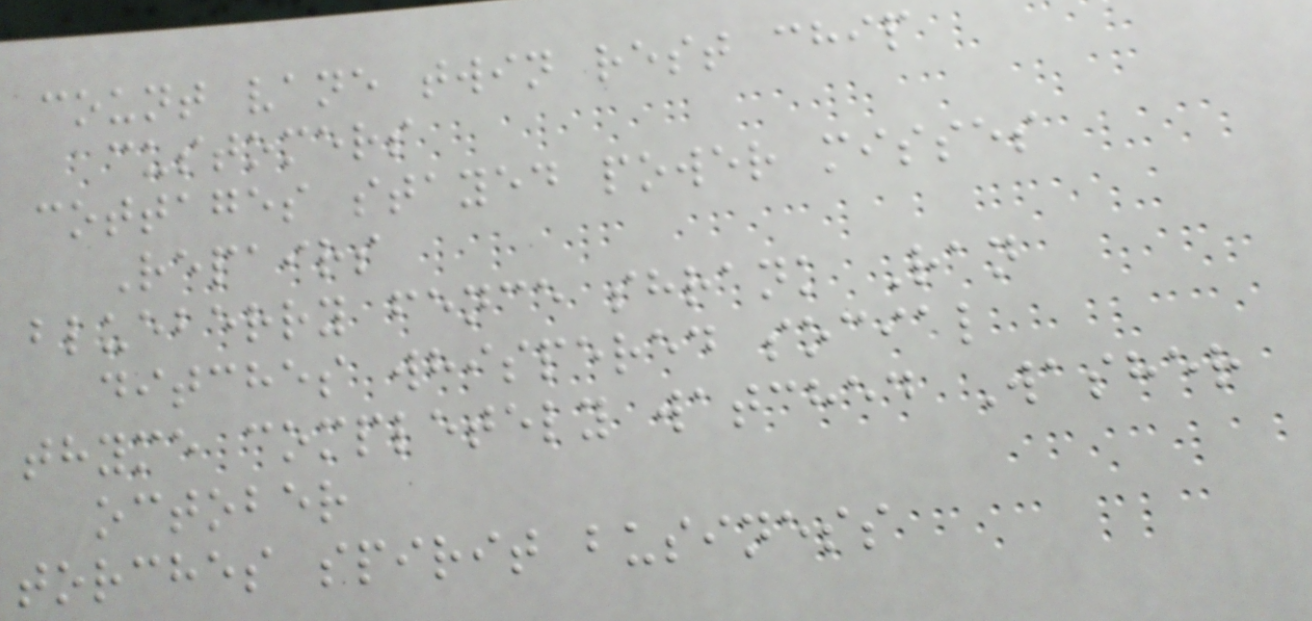count vane twin rest chip
customers
cottages stayed power misses
Repairs
blueberry fence shrank Ran
ditches whispered social
thyme completely watched Washer
october
torches spirit business
